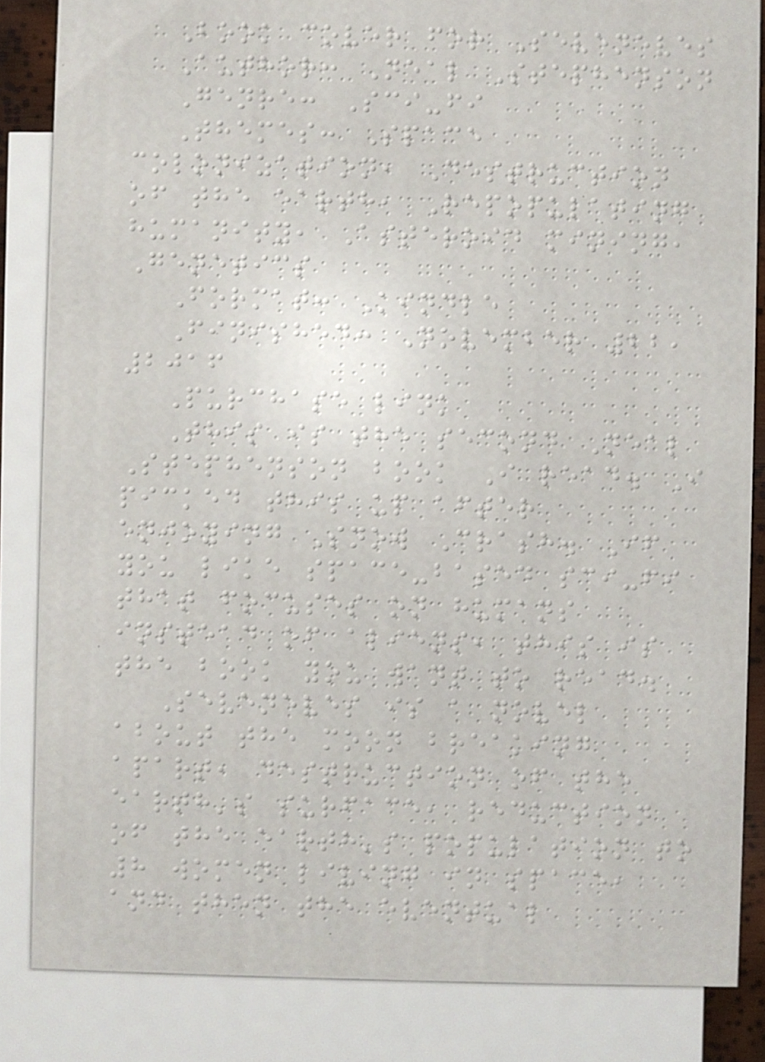Book cover for Seveneves
Author: Neal Stephenson
Genre: Sci-fi
Themes: Space
colonization, Destruction
of the earth, Repopulating
humanity, Asteroid mining,
Genetics
Format: Kindle
Finished: November 22,
2016
Purchase link
This is the second Neal
Stephenson book I read. I
picked this up after
enjoying Snow Crash. If
you like space-based sci-fi
that focuses on humans
instead of aliens, this is
the book you want to read.
Seveneves is a novel
about the moon breaking
apart, destruction of the
earth's surface, reduction
of the earth's population to
8 women living in space,
and then the eventual
